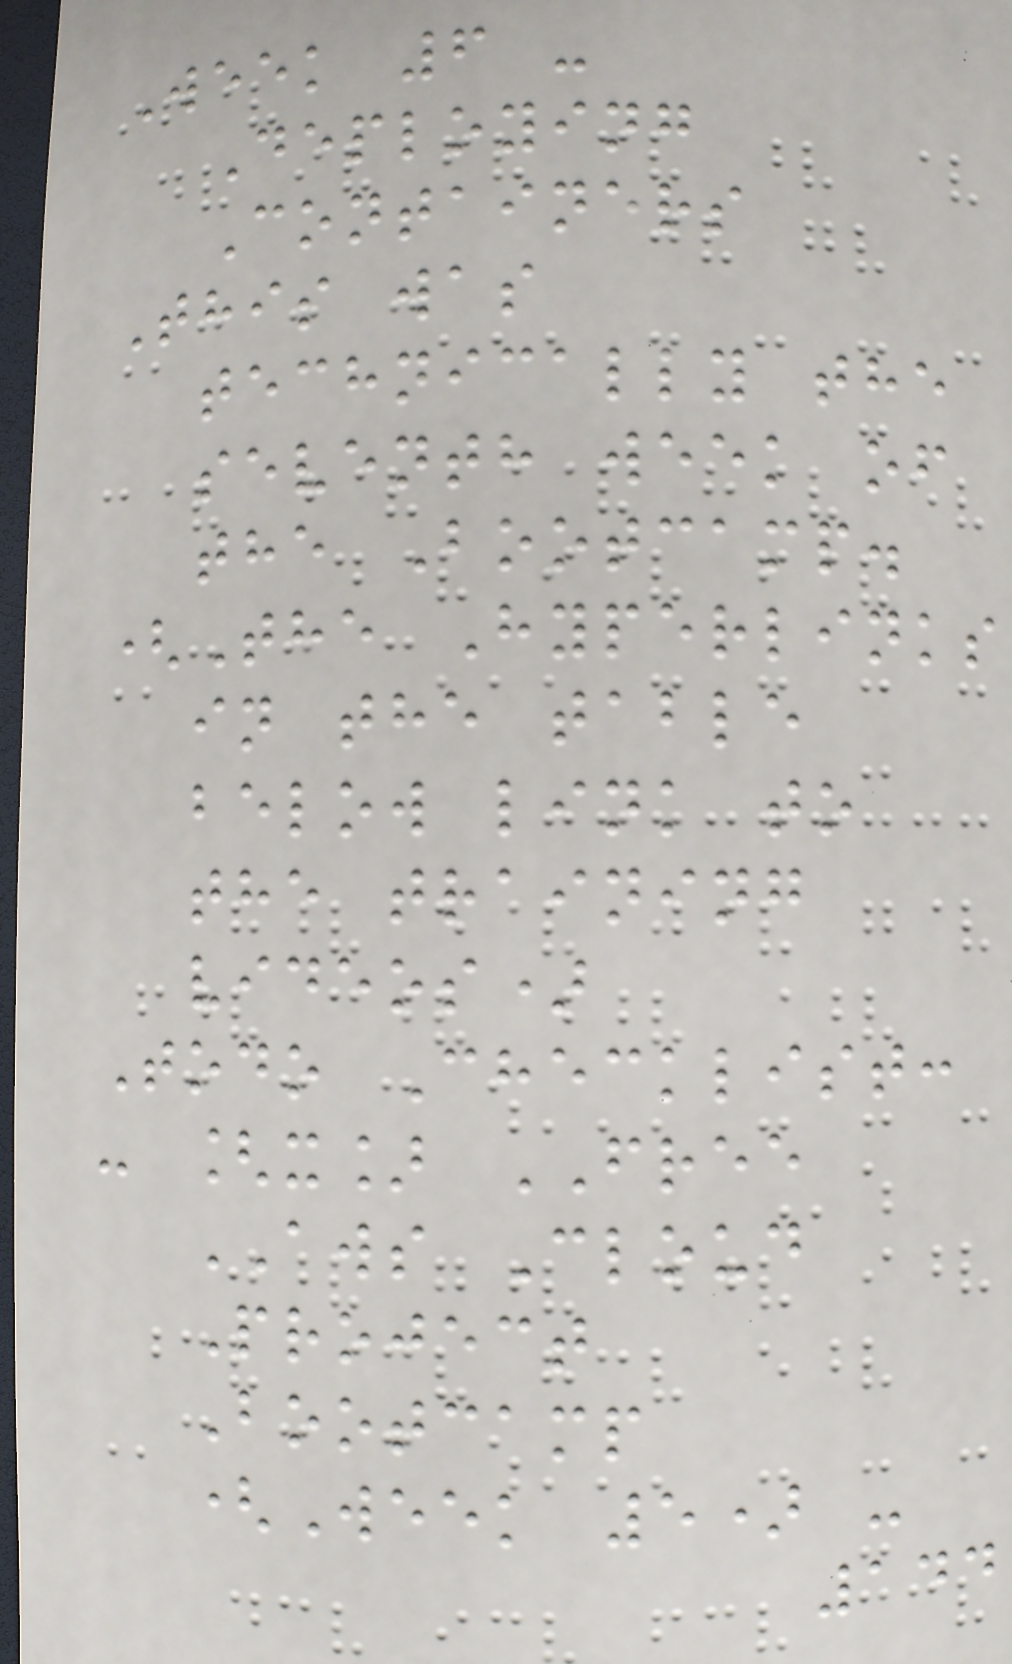Week 6 -
Deploying
Containers
This was
technically the
seventh week of
the Bootcamp.
(The Hyperlinks
in the table
below link to
the training
videos)
Todo Checklist:
- [x] FREE
AWS Cloud
Project
Bootcamp
(Week 5) -
144
